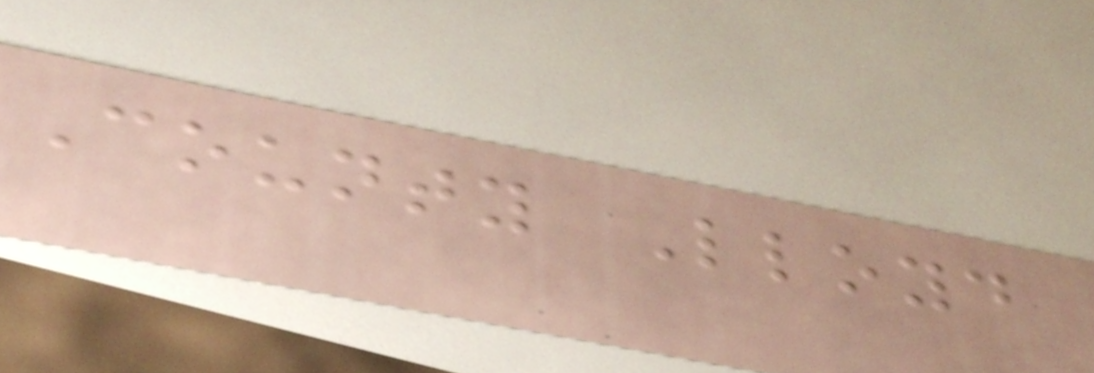County Lloyd
